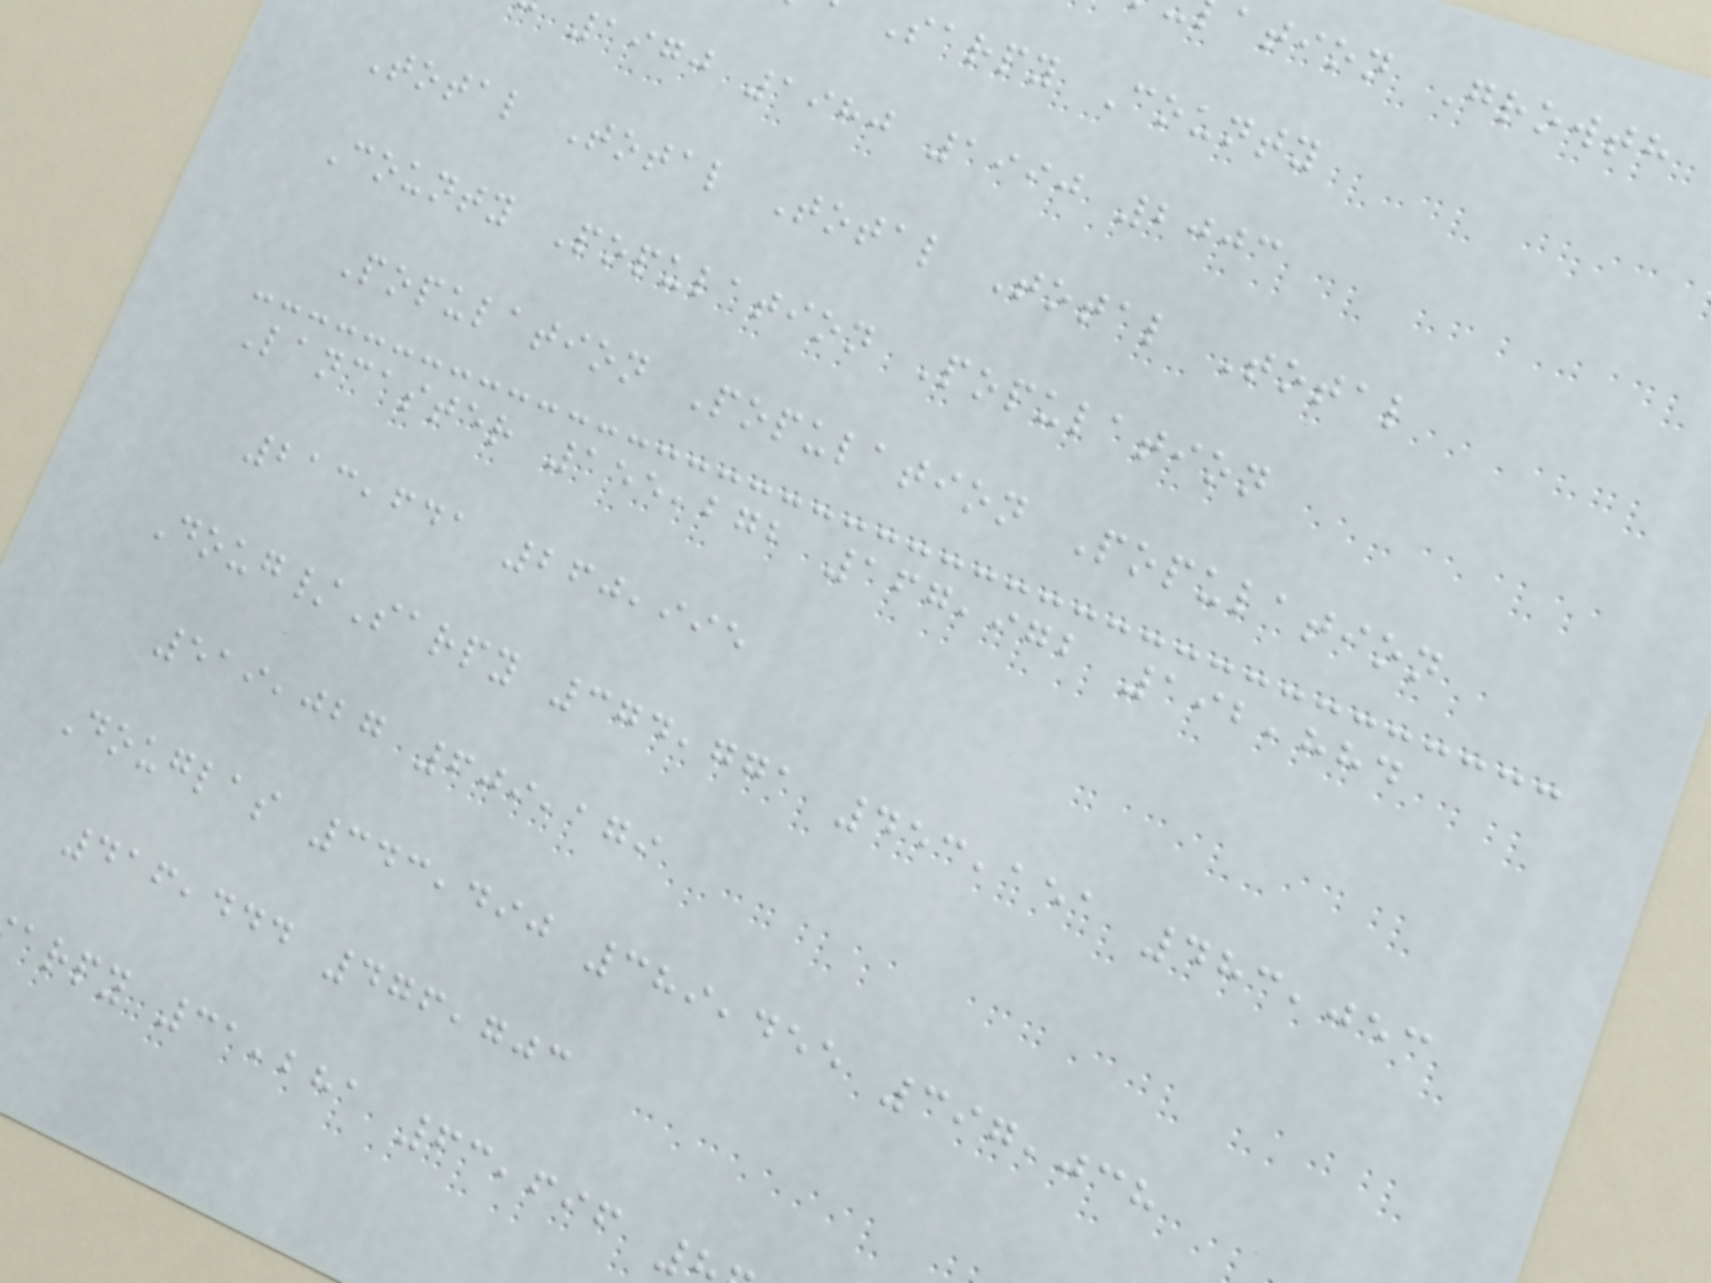ation Growth
Sarpy County
1970 1980 1990 2003
Total Total Total Total Total
County Population Population
Population Population Population
Lancaster 155,272 167,972 192,884
213,641 260,995
Doug/Sarpy 374,771 453,151 483,053
519,027 609,179
Douglas 343,490 389,455 397,038
416,444 476,703
arpy 31,281 63,696
